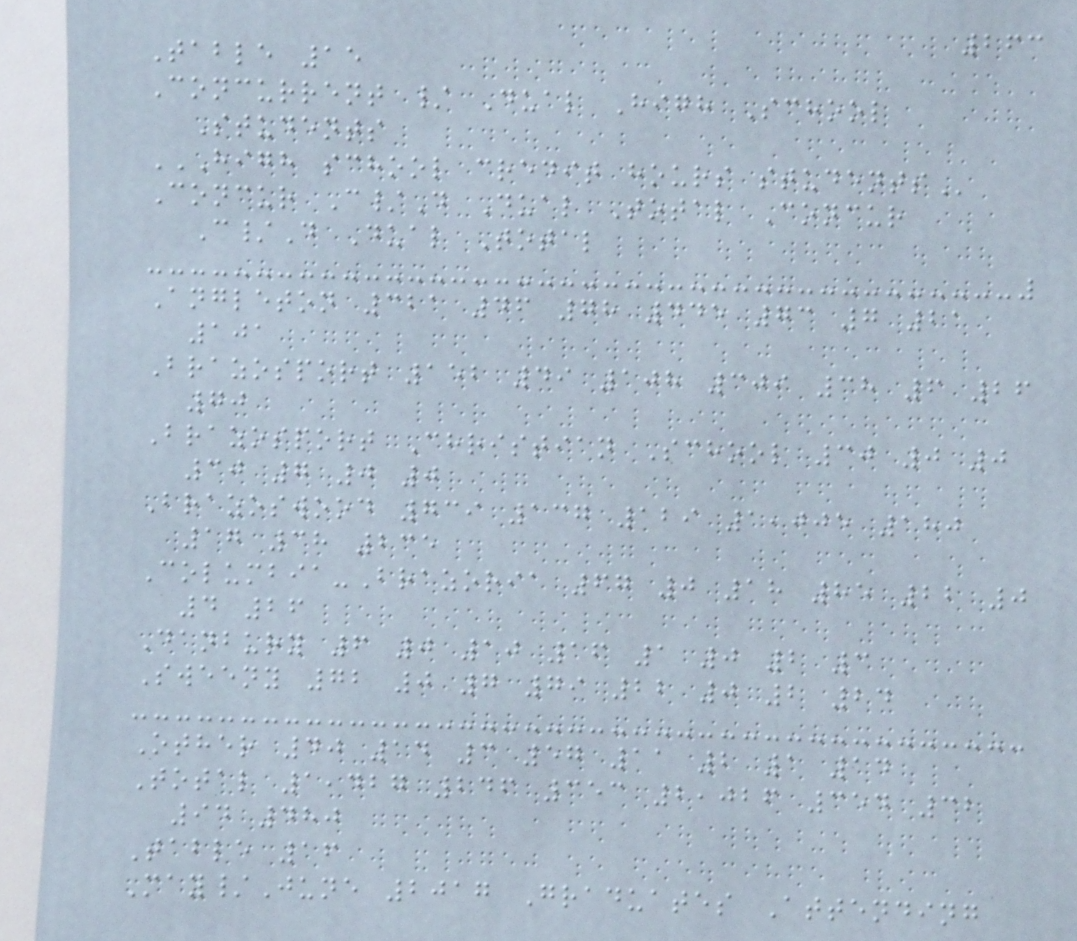263
Table 15
Concurrent / Dual High School
Students
HIGH SCHOOL CREDIT HOURS STUDENTS
Concur C/D Dual Total Concur
C/D Dual Total
Angleton 321 46 78 445 73 7 21
101
Brazosport 152 49 108 309 38 6 26
70
Brazosport Christian School 30 0 0
30 7 0 0
Brazoswood 739 137 129 1,005 180
17 38 235
Columbia-Brazoria 67 0 18 85 22 0
4 26
Danbury 6 0 10 16 1 0 2 3
Sweeny 72 0 7 79 22 0 2 24
Other 40 14 3 57 11 2 1 14
Total 1,427 246 353 2,026 354 32
94 480
Table 16
May/June 2017 Graduates Attending
